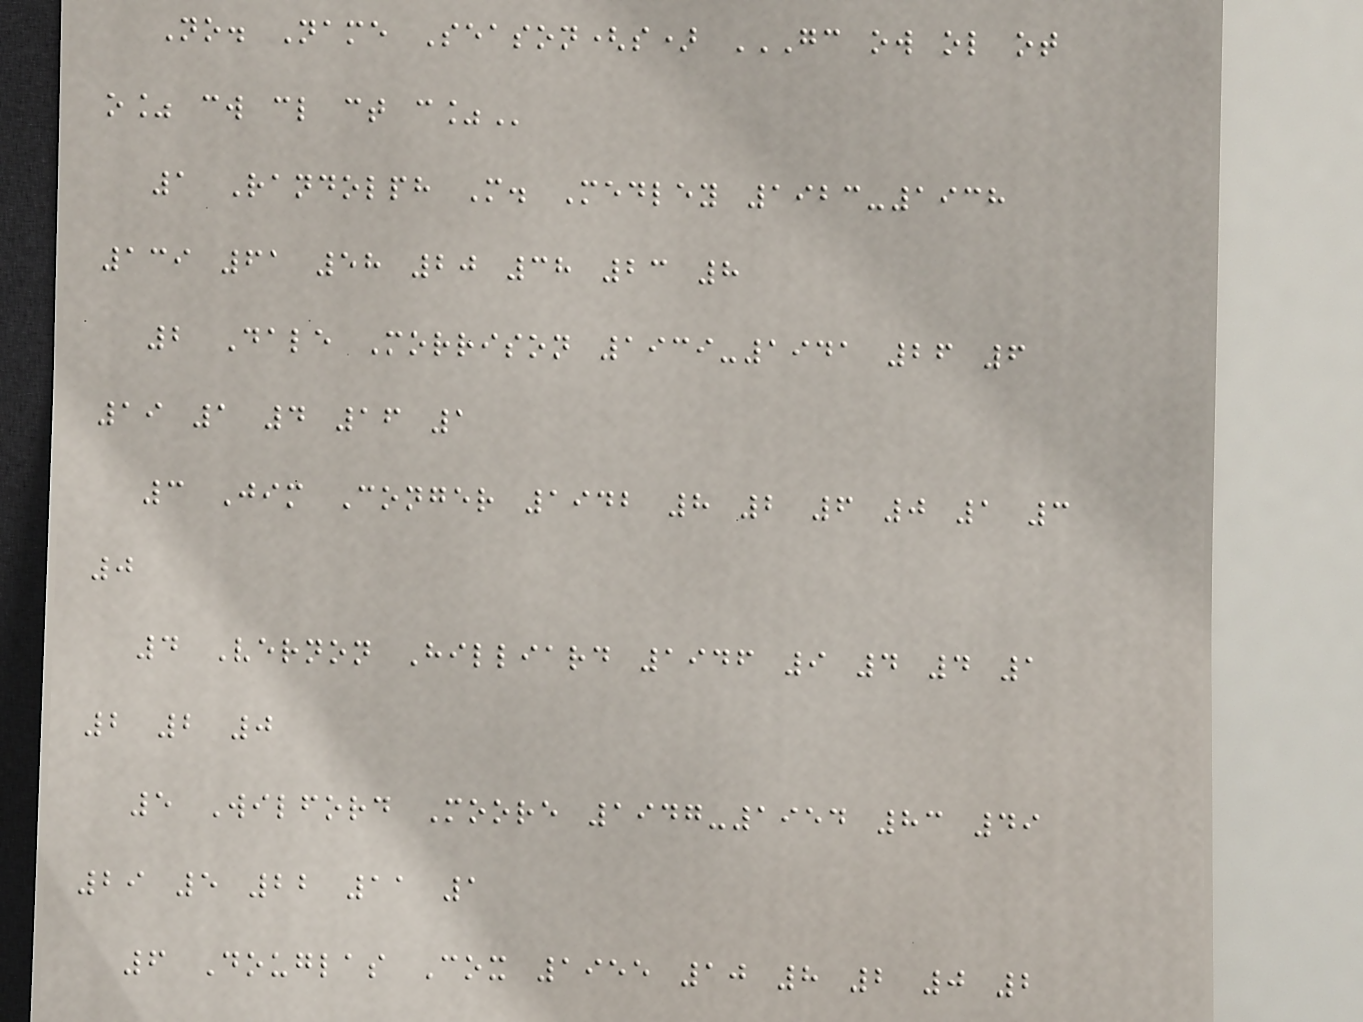No. Name Season(s) GC OW OL OT
O% CW CL CT C%
1 Randolph M. Medley 1923-1938
139 61 58 20 38 23 8
2 Dale Morrison 1939-1941 26 6
19 1 4 16 1
3 Jim Conger 1942 8 2 6 0 1 3
0
4 Vernon Hilliard 1946 9 4 4 1
2 2 0
5 Wilford Moore 1947-1954 83 49
29 5 22 11 1
6 Douglas Cox 1955 10 8 2 0 2
